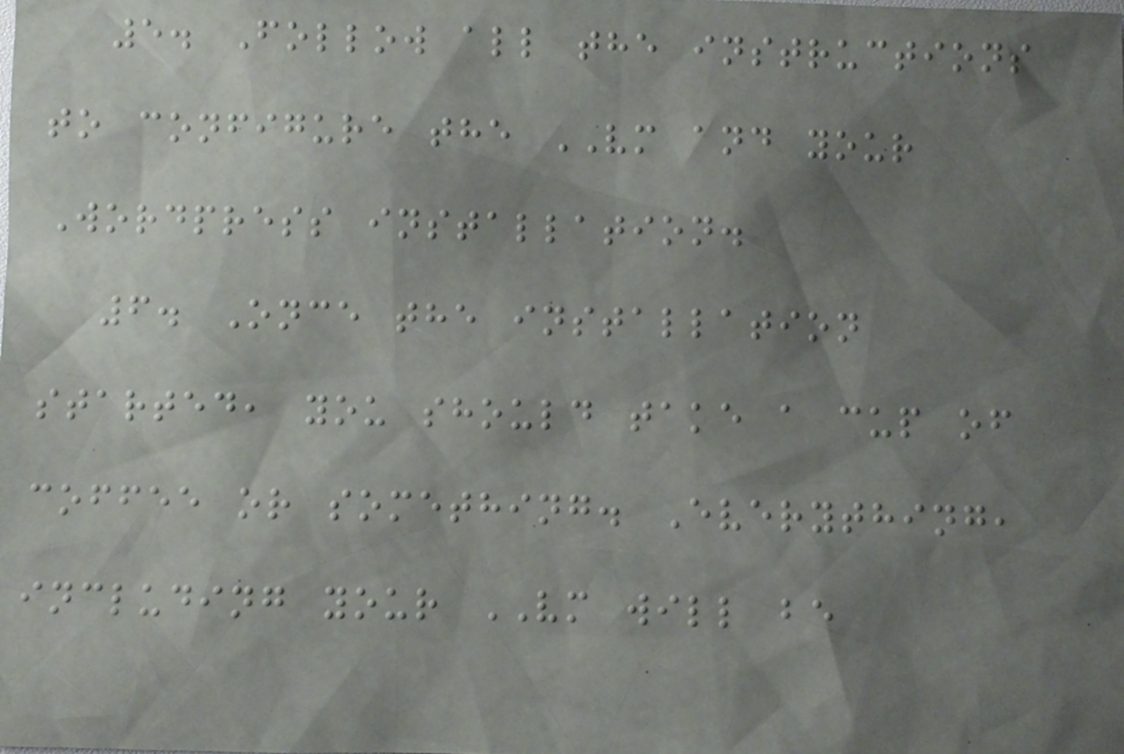5. Follow all the instructions
to configure the VM and your
Wordpress installation.
6. Once the installation
started, you should take a cup of
coffee or something. Everything,
including your VM will be
